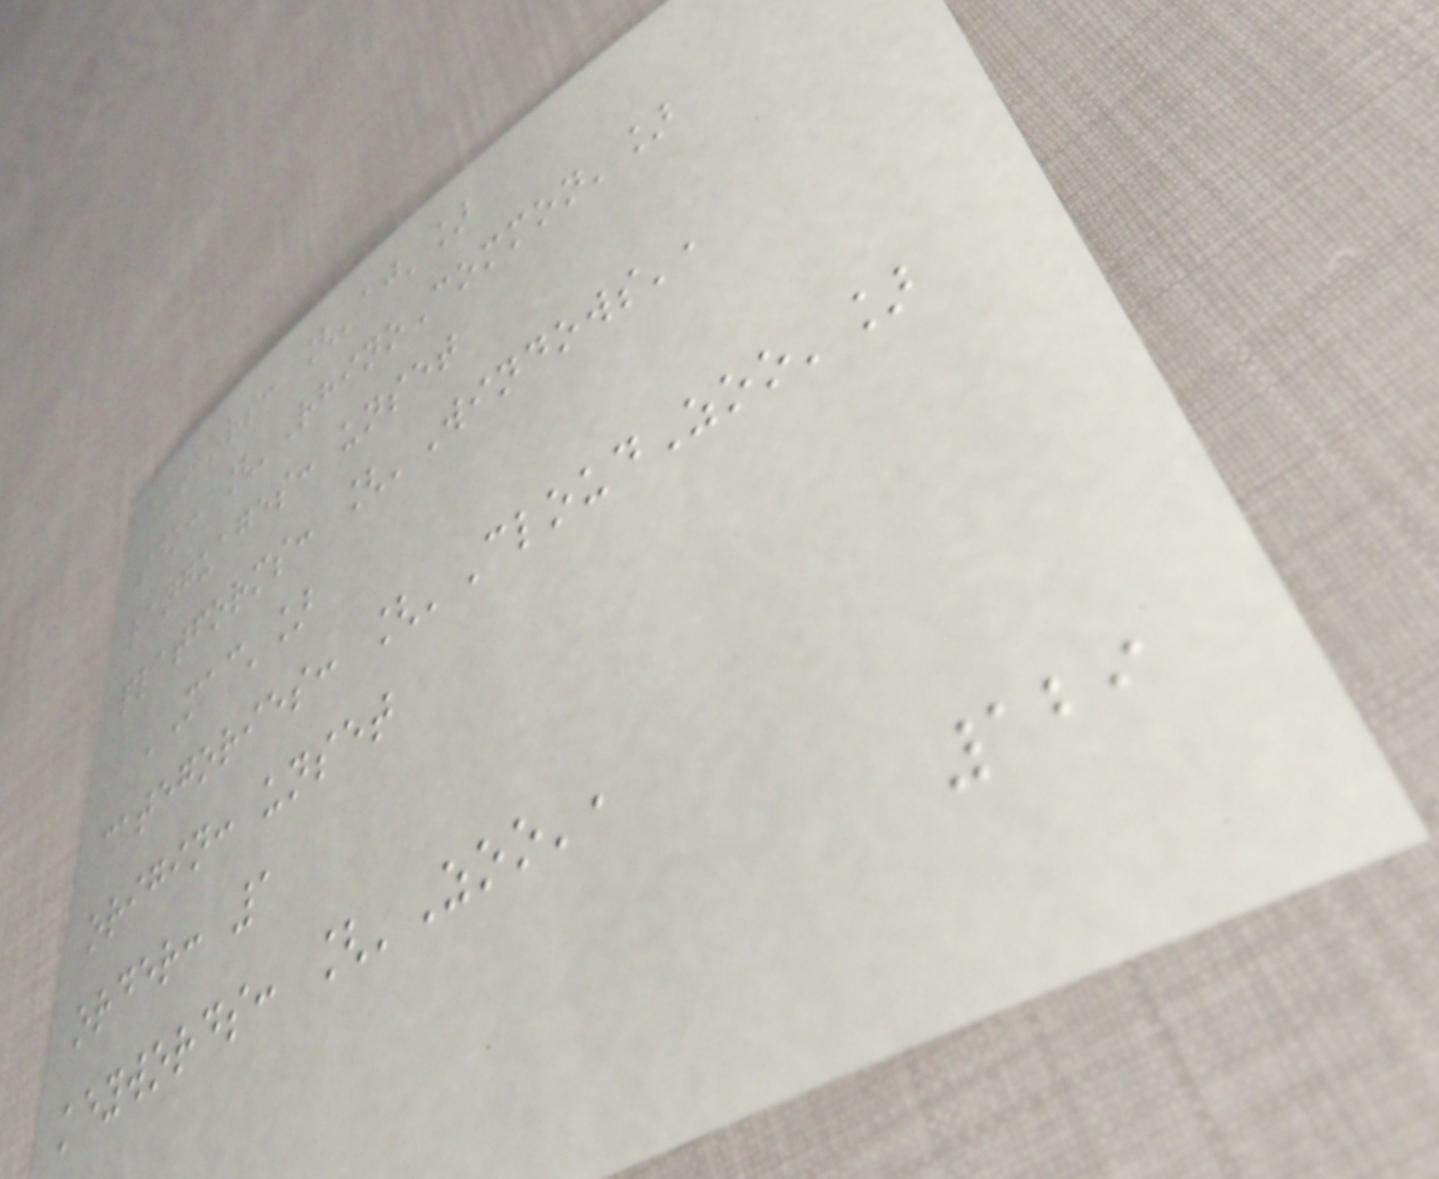authors: ['aj']
sdk: ['RhinoCommon']
languages: unset
platforms: ['Windows',
'Mac']
categories: ['CloudZoo']
origin: unset
order: 1
keywords: ['Zoo',
129
